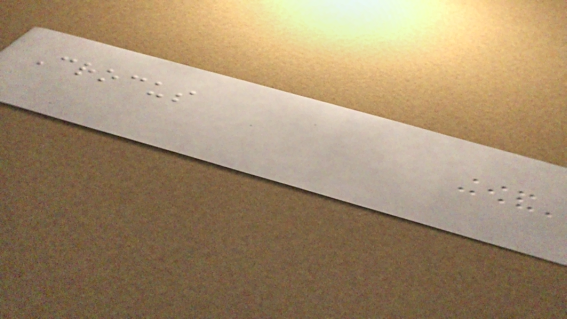Crocus
